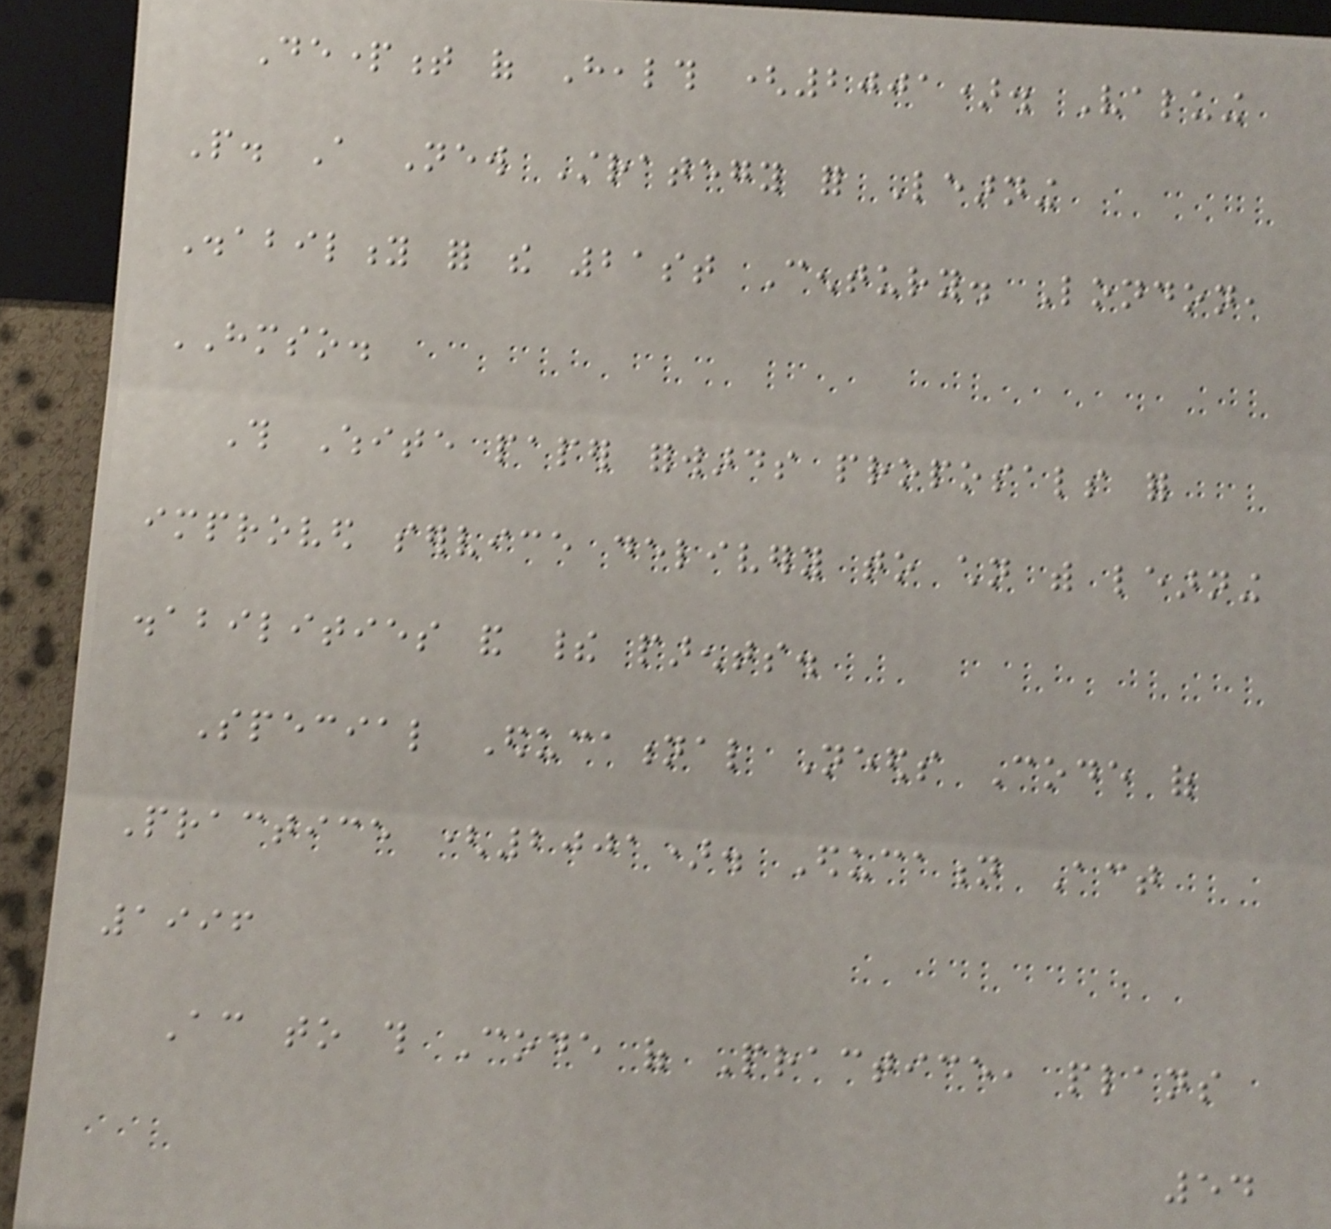Department of Health (2001). Valuing
People. A New Strategy for Learning
Disability for the 21st Century. London,
HMSO.
This White paper forwards proposals for
improved service delivery to children with learning
disabilities and their parents.
Special Educational Needs Code of
Practice (2001). Education Act
1996
According to this Code of Practice, plans
54
